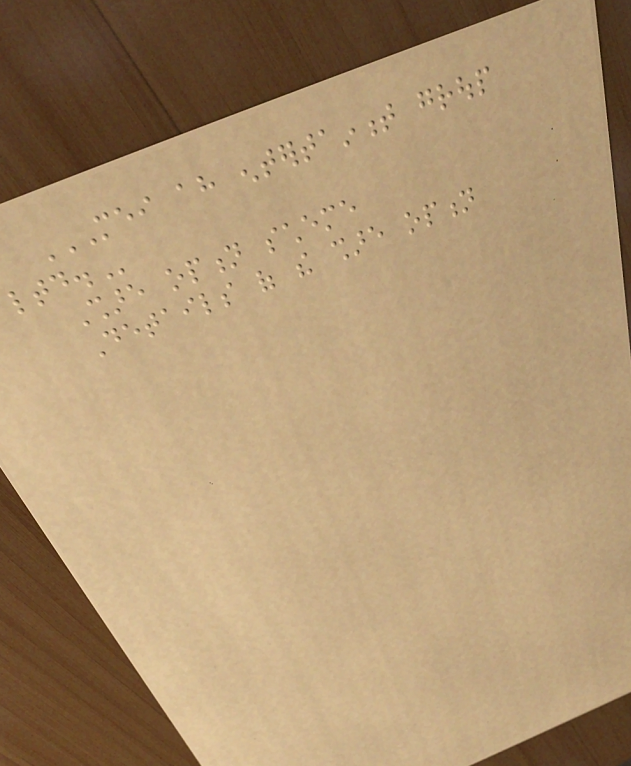MEI AH ENTERTAINMENT GROUP
LTD.
Share option scheme
Details of the share option
